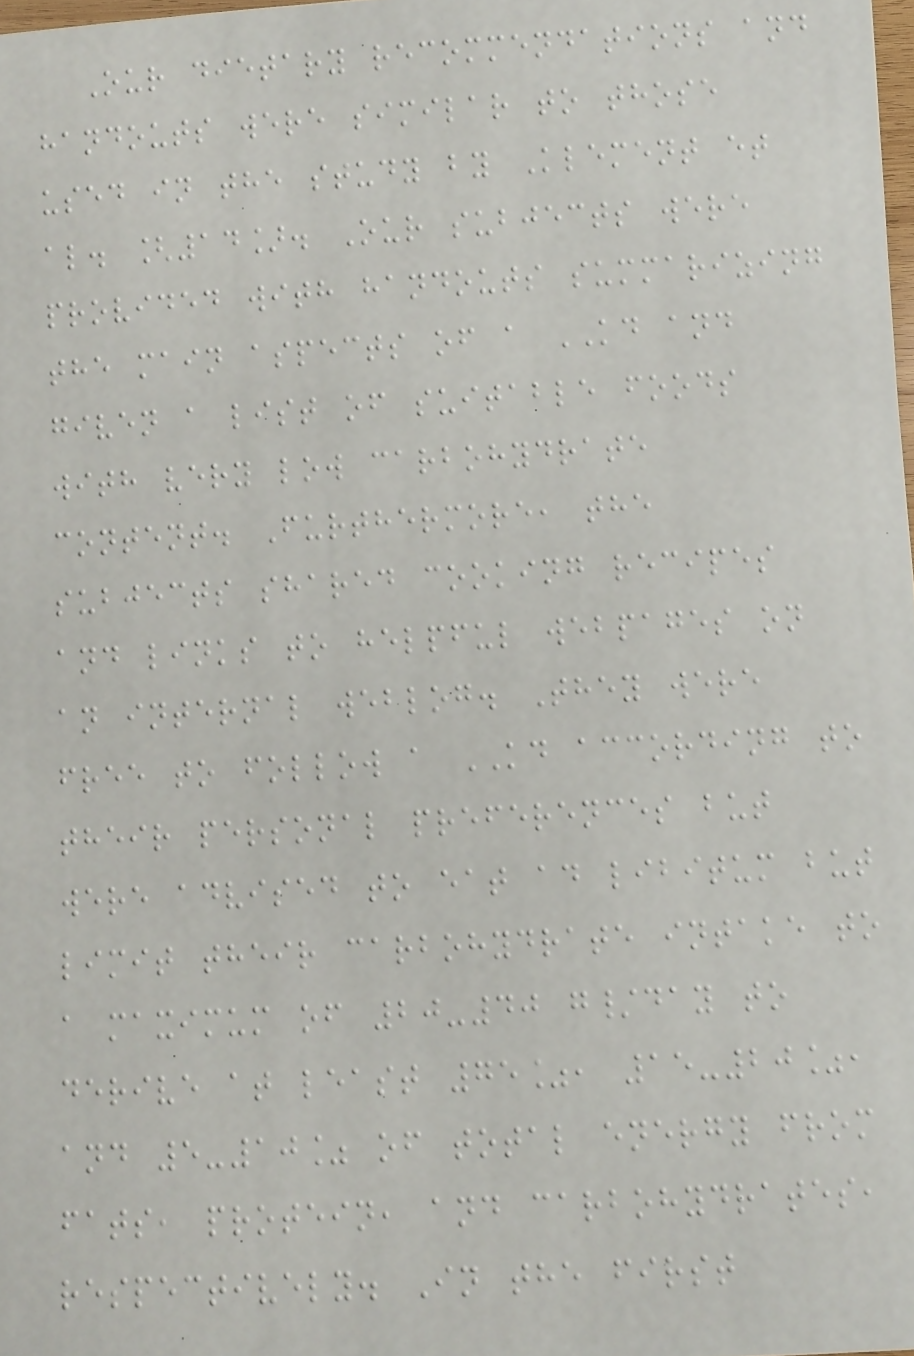Our dietary recommendations and
handouts were similar to those
used in the study by Klement et
al. [14]. Our subjects were
provided with handouts summarizing
the main aspects of a KD and
given a list of suitable foods
with very low carbohydrate
content. Furthermore, the
subjects shared cooking recipes
and links to helpful webpages on
an internal weblog. They were
free to follow a KD according to
their personal preferences but
were advised to eat ad libitum but
limit their carbohydrate intake to
a maximum of 20-40 g/day to
derive at least 75%, 15-20%,
and 5-10% of total energy from
fats, protein, and carbohydrates,
respectively. In the first
